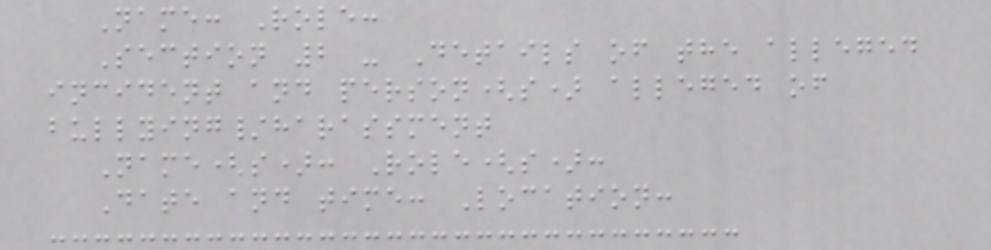Name: Role:
Section 2 - Details of the alleged
incident and person(s) alleged of
bullying/harassment
Name(s): Role(s):
Date and time: Location:
